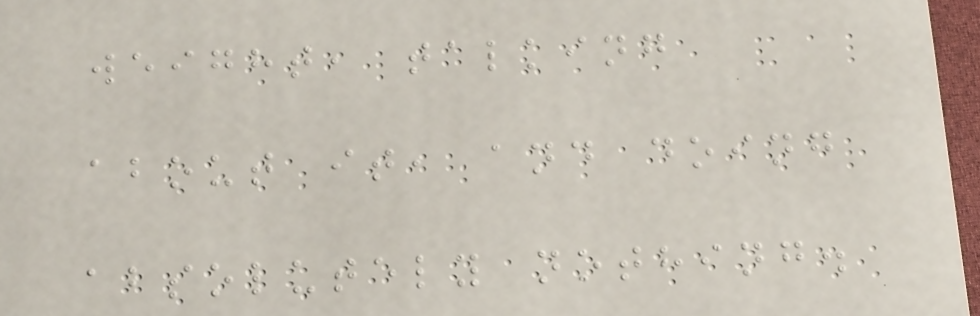weight, talking
about it, and doing
absolutely nothing.
